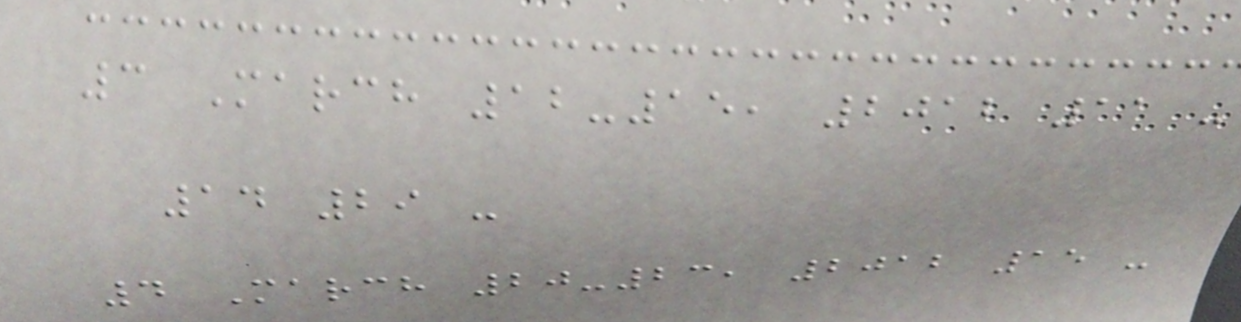3 March 12-15, 2012 11 -
14 29 -
4 March 20-23, 2012 15 -
